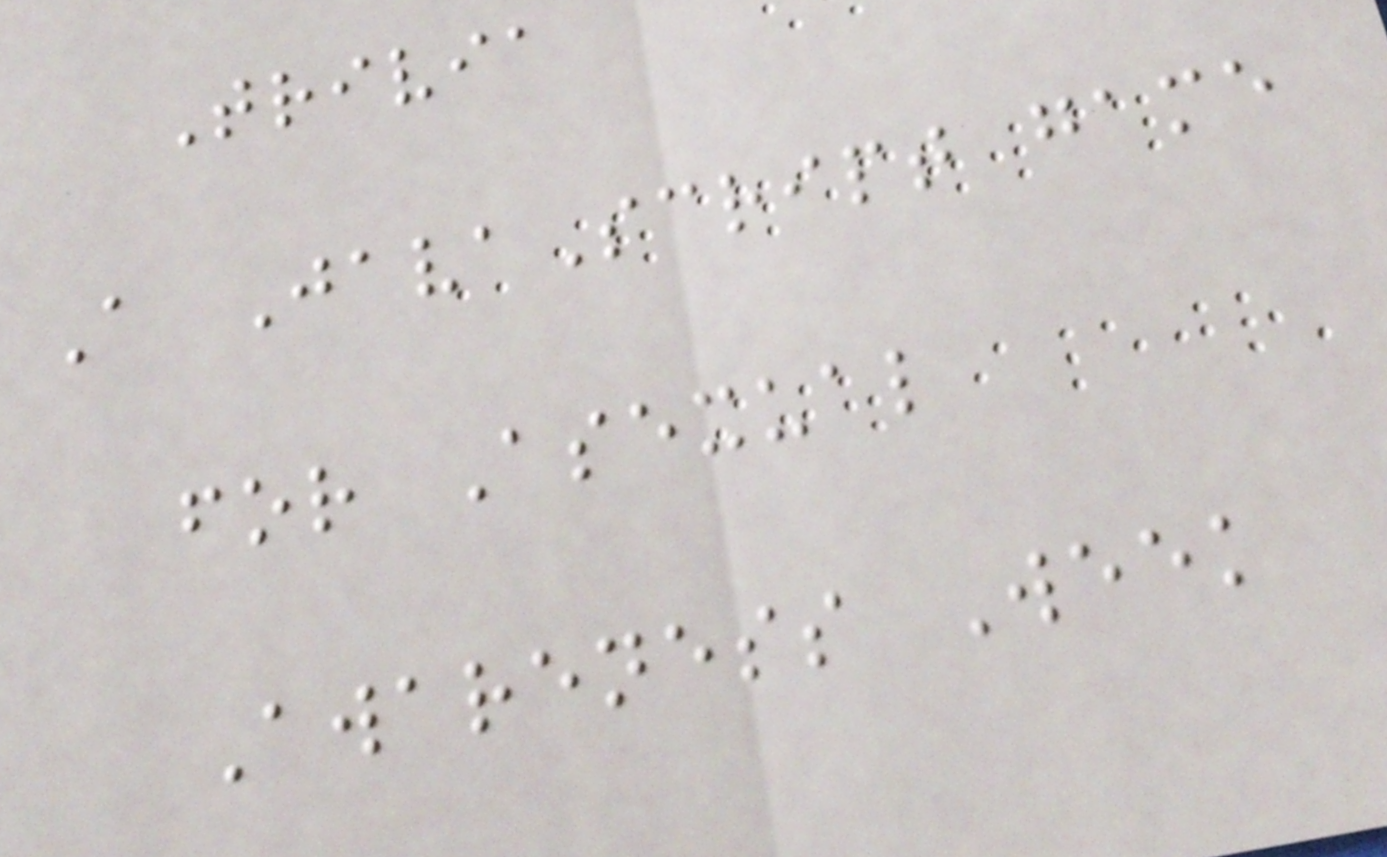Trivia
A JavaScript game
for Asexual
Awareness Week
